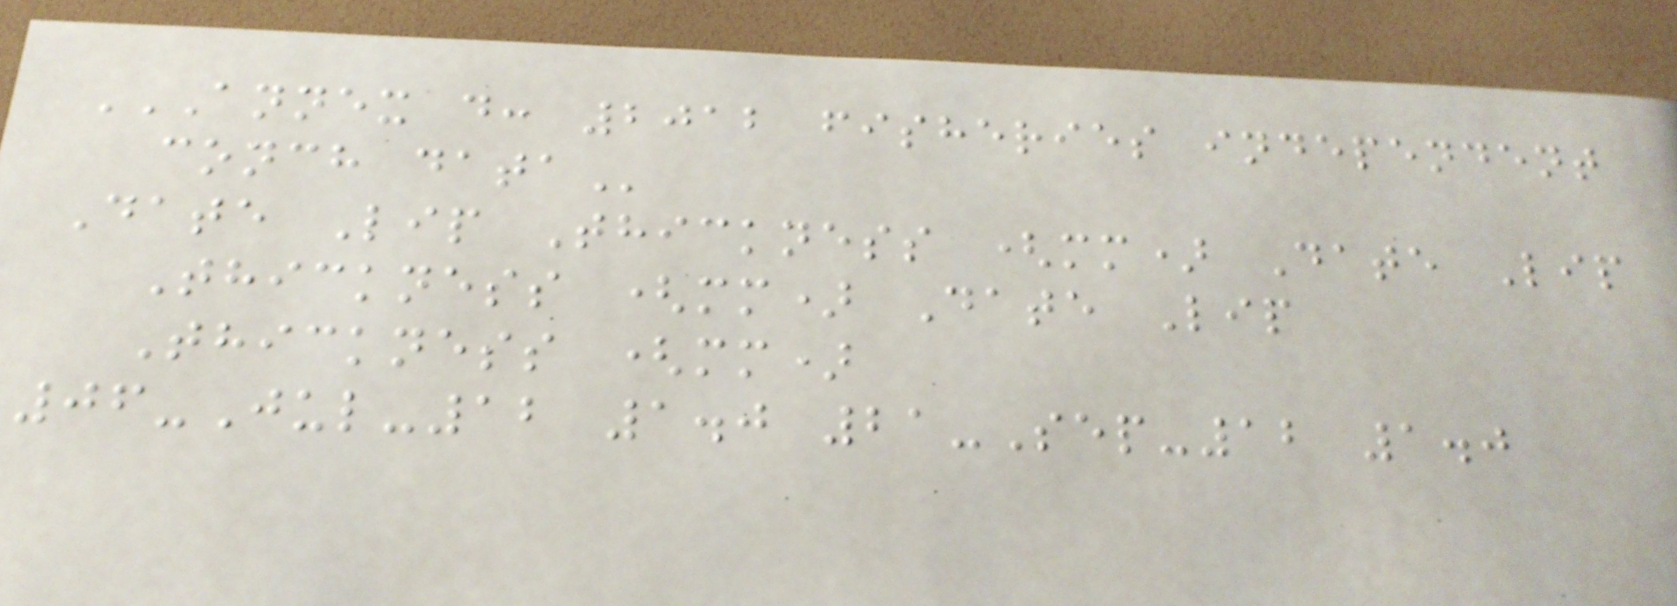ANNEX D: 2012 FISHERIES INDEPENDENT
CONCH DATA
Date Lip Thickness (mm) Date Lip
Thickness (mm) Date Lip
Thickness (mm)
06-Jul-12 1.0 21-Sep-12 1.0
